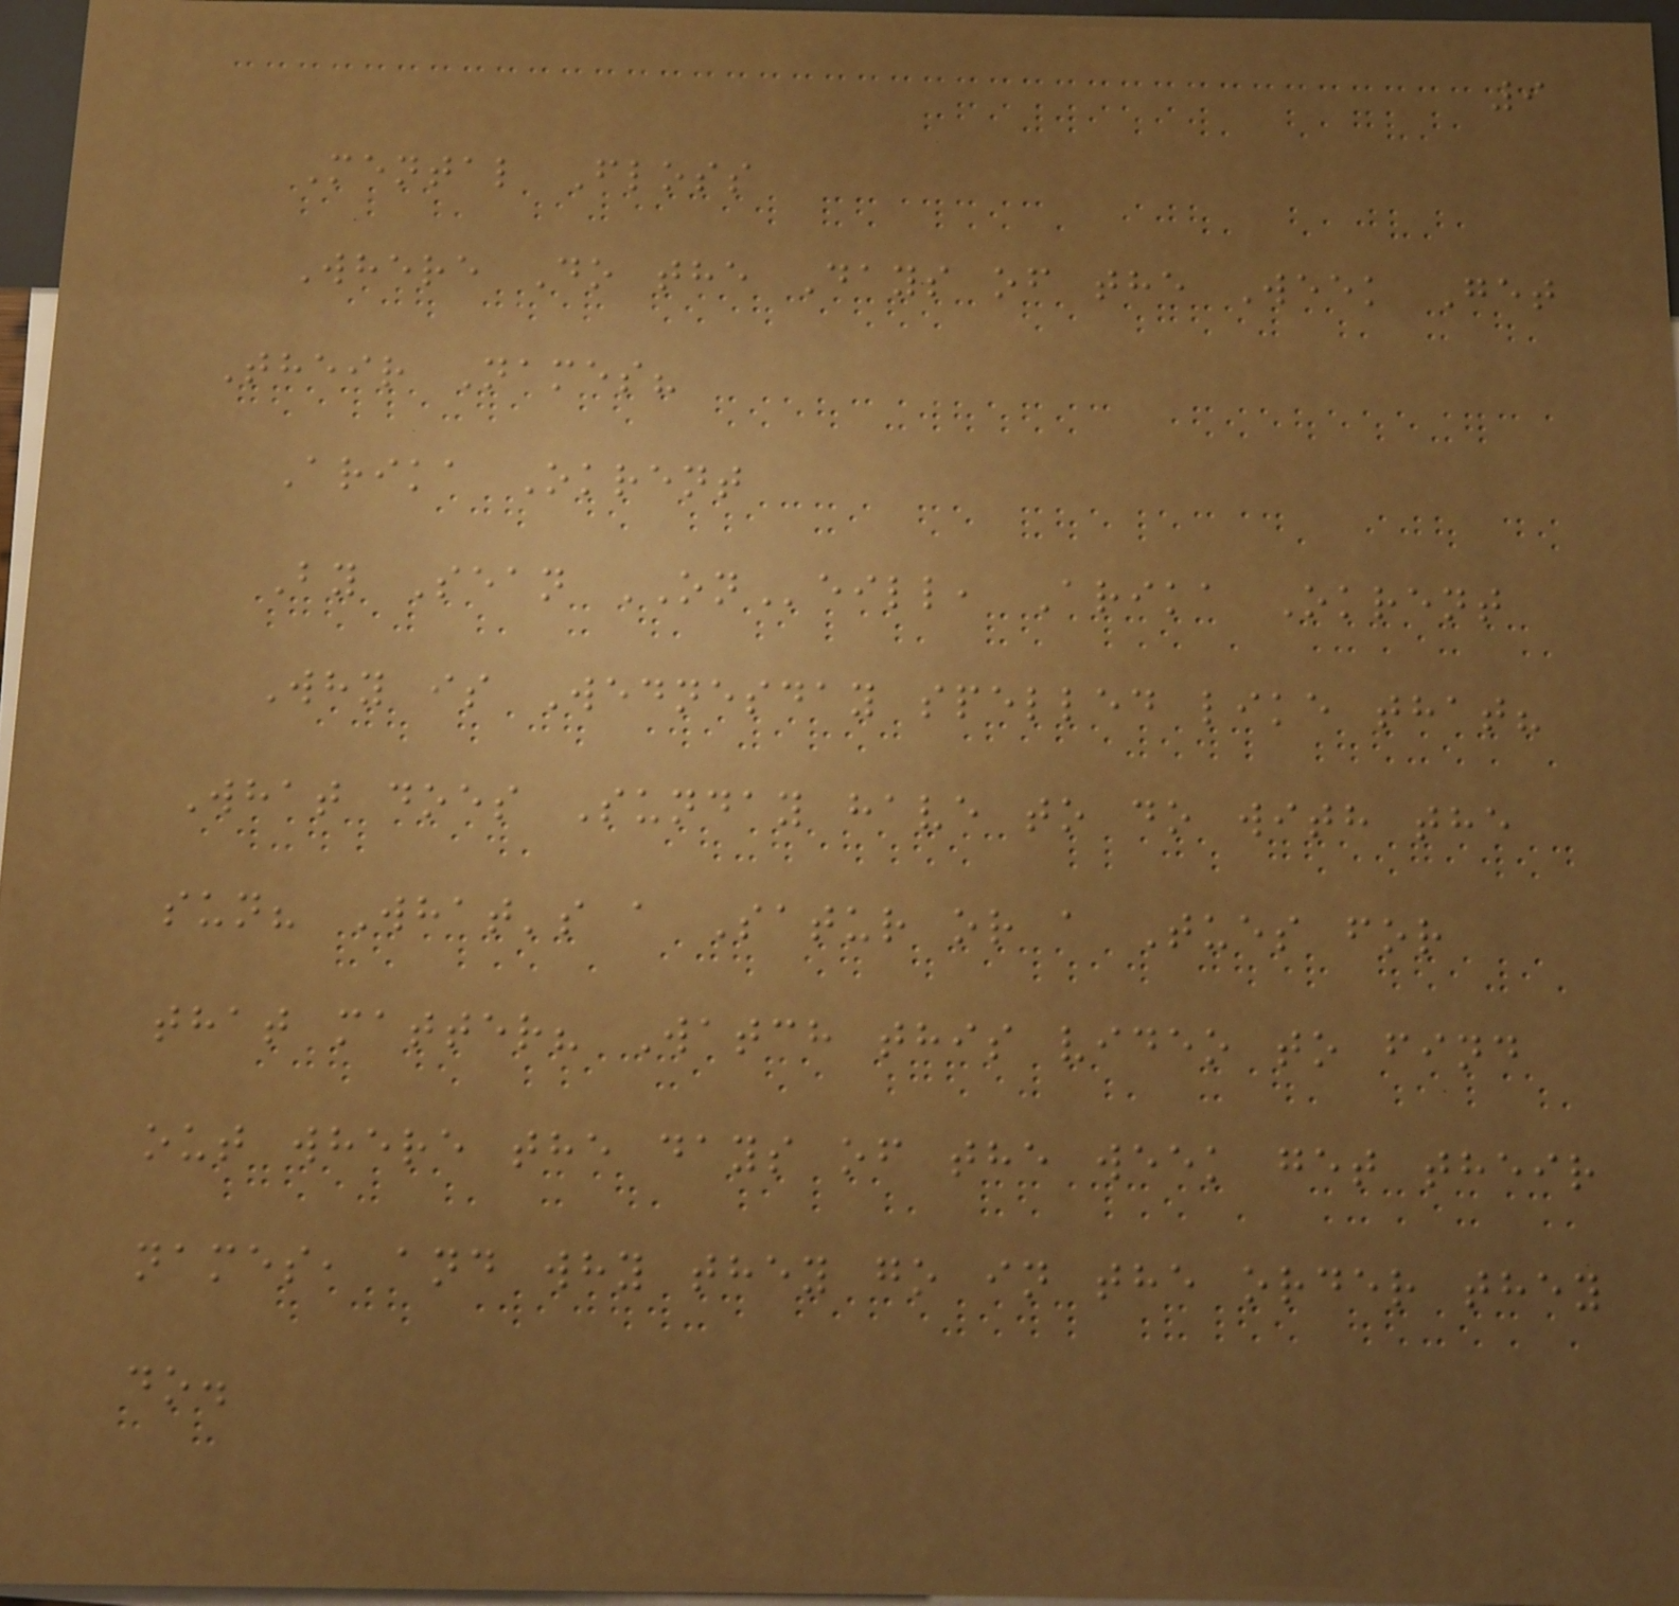9
Mental Floss
Where Do the Days of the Week Get
Their Names?
Arika Okrent
By Sean ONeill, Arika Okrent
Why is Wednesday spelled like that?
What does Sunday have to do with the
sun? What's a Satur or a Tues for
that matter? Watch this video to find
out where the days of the week get their
names, and why they go in the order they
do.
